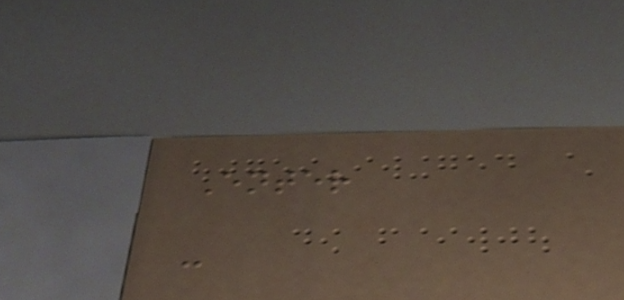Enter
-
